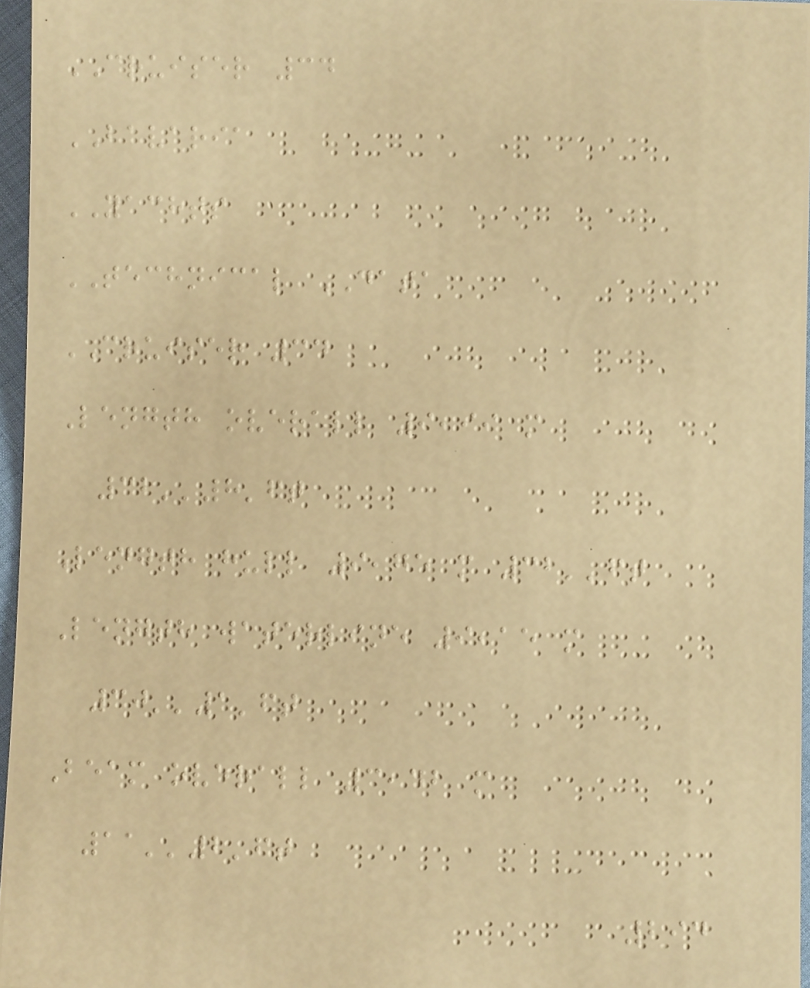CRUISER 34
BAVARIA
YACHTS
TECHNICAL DATA
CRUISER 34
Length overall 9,99 m
32''8'ft
Length hull 9,75 m 32''ft
Length waterline 9,15 m
30''1'ft
Beam overall 3,42 m
11''2'ft
294
